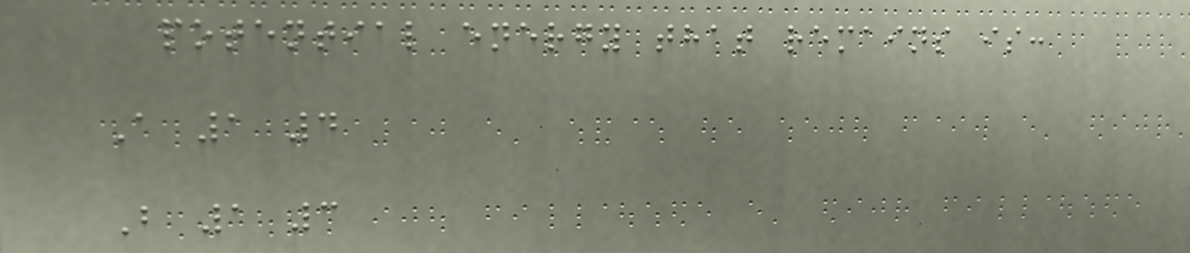potential energy that remains is:
A 1 4
B 1 3
